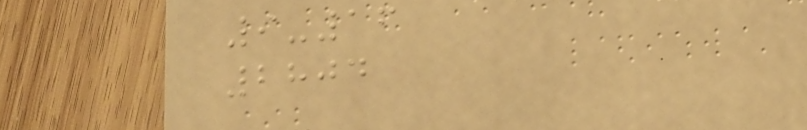9-16
2804
